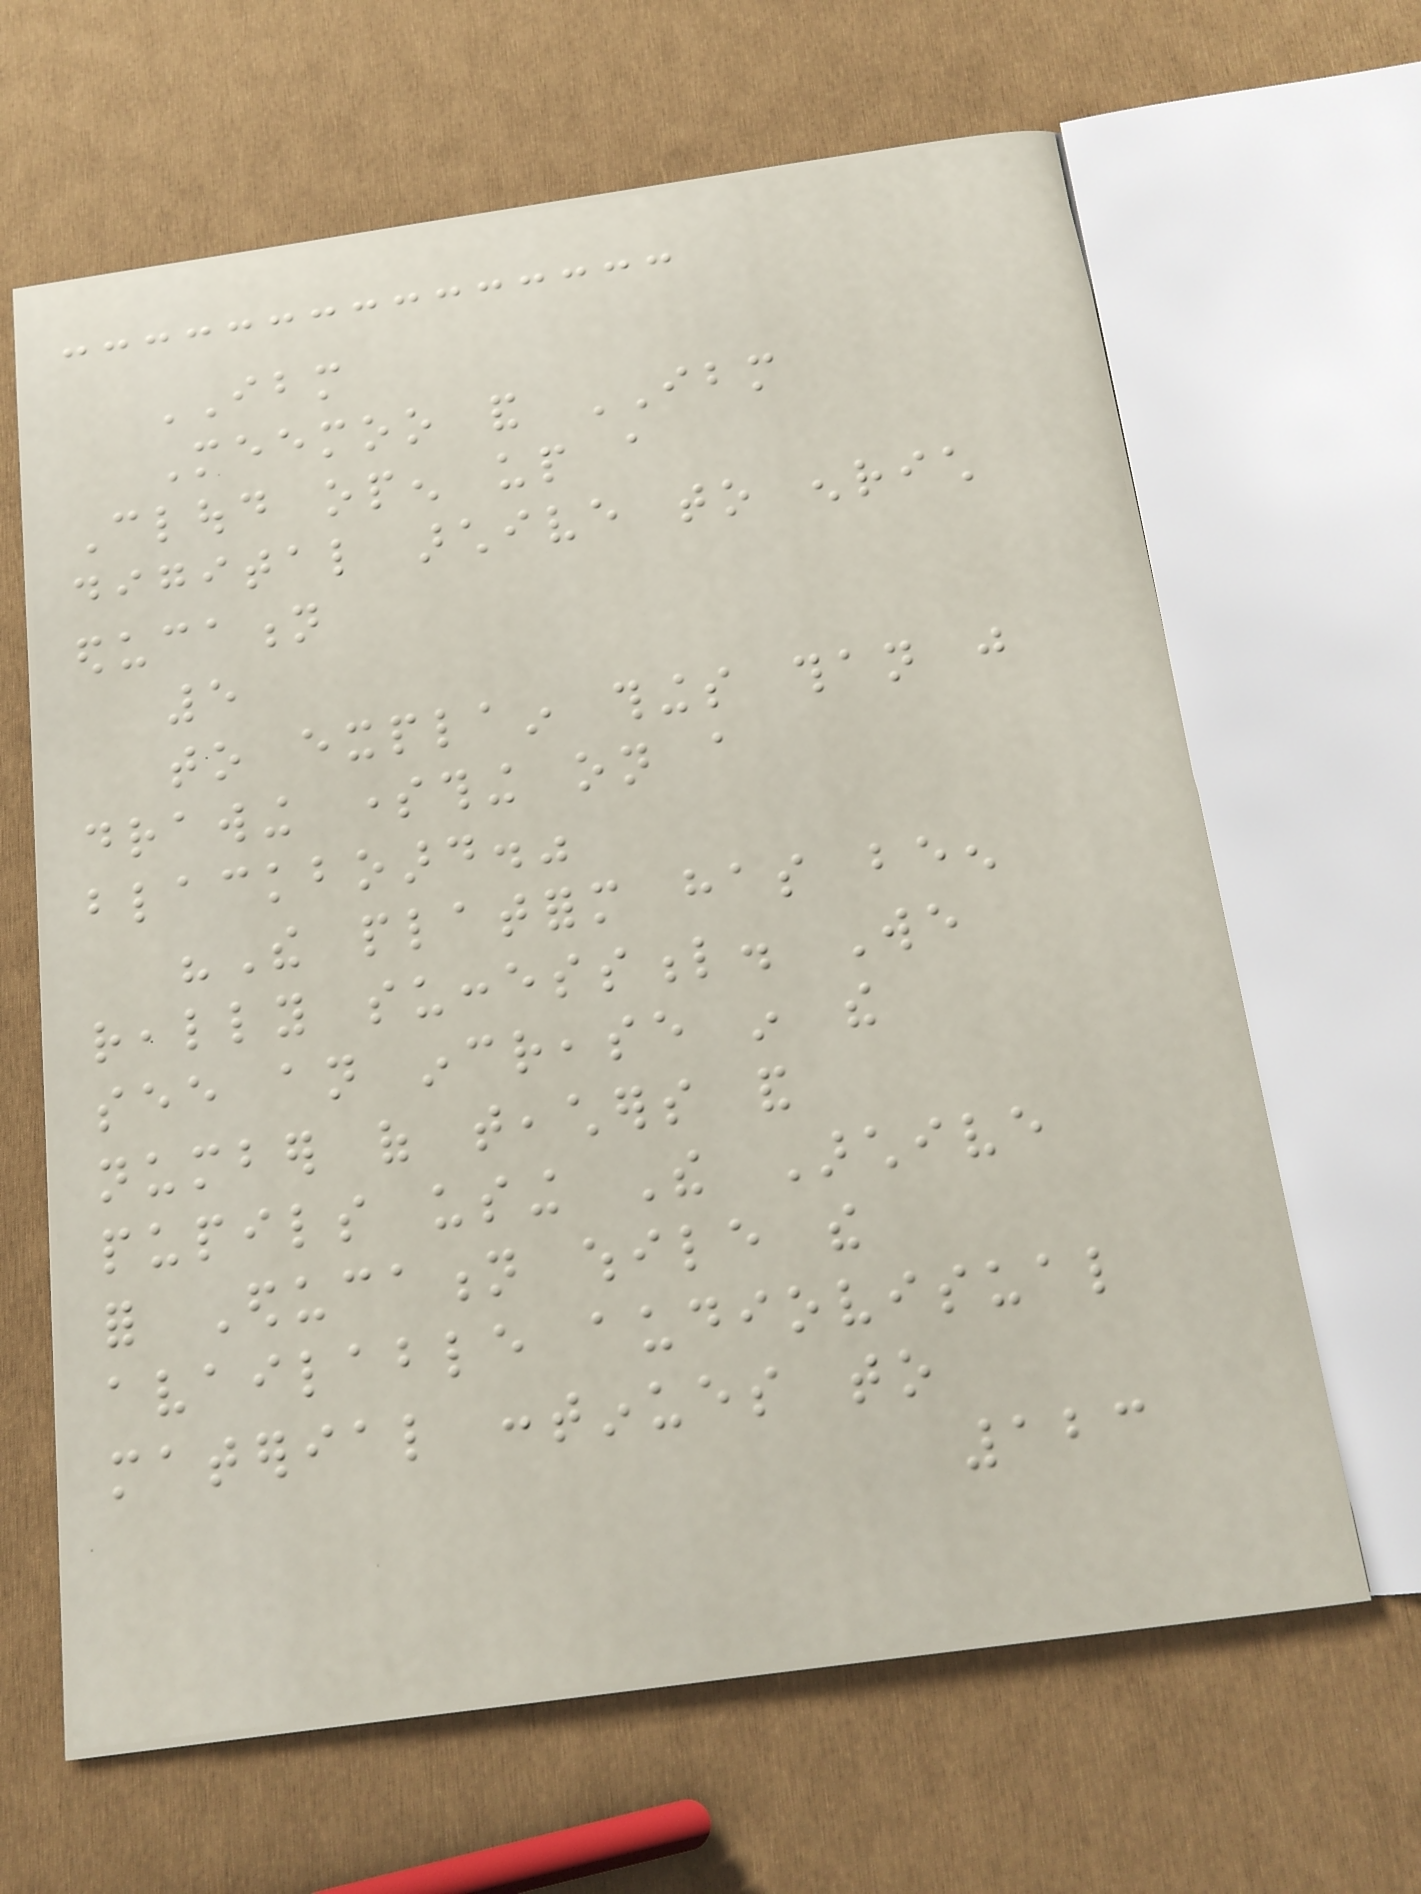IBM
Meemoo and IBM
Cloud open up a
digital archive to enrich
education
5
to explain things than just
drawing something on a
blackboard."
"The platform has been
really successful. We
see an increase in the
number of teachers and
pupils using The Archive
for Education while the
available audiovisual
material continues to
123
